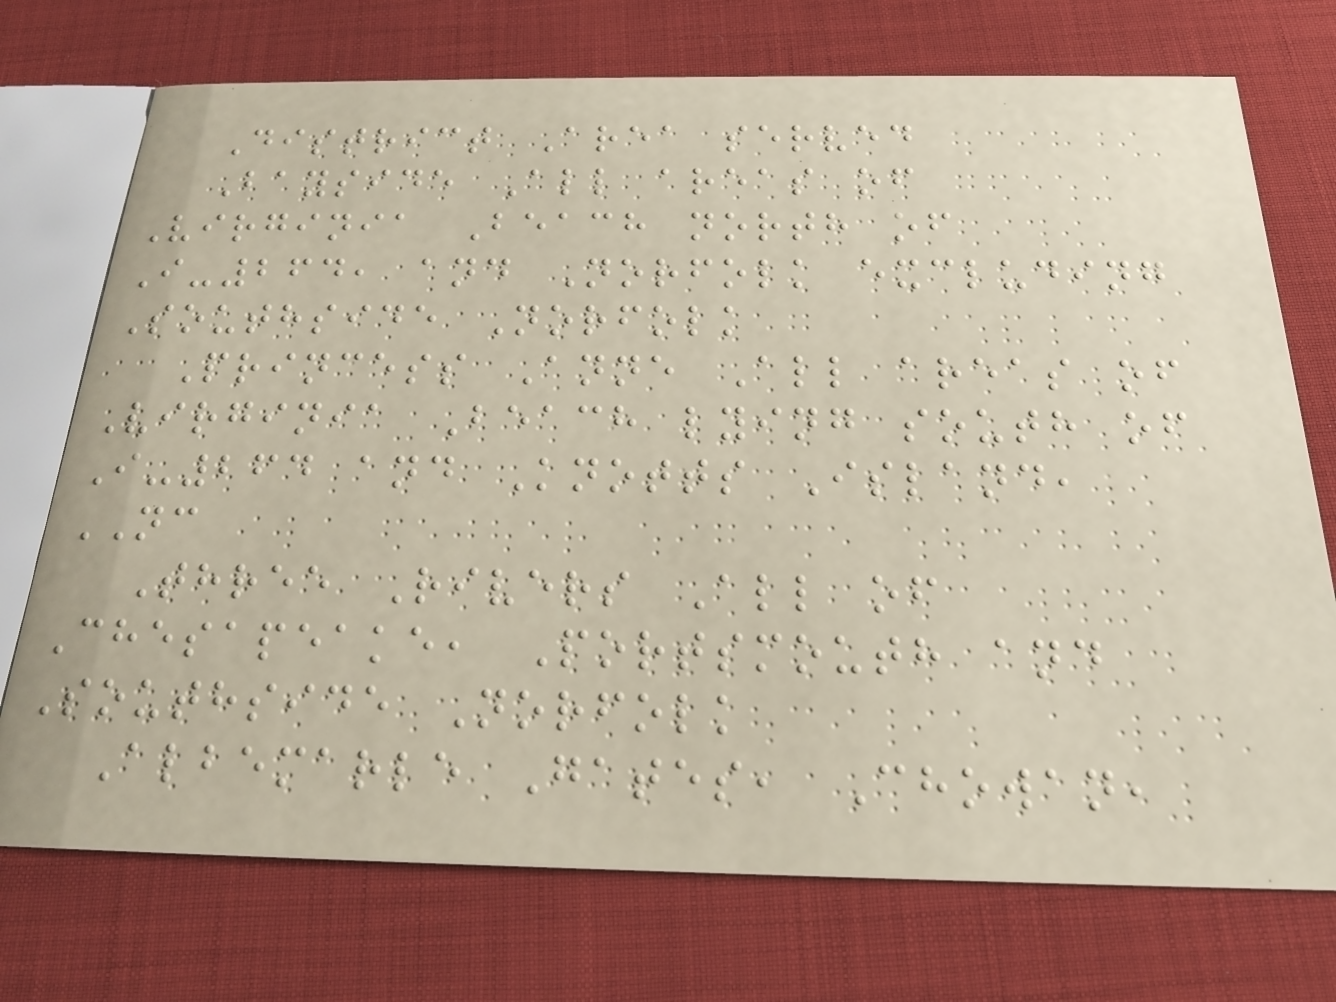District Area served
Bayside All areas of
Virginia Beach north of
I-264, and Norfolk excluding
Southside Norfolk
Princess Anne All areas of
Virginia Beach lying south of
I-264 and Knotts Island,
NC
Three Rivers All of
Chesapeake, Portsmouth and
Southside Norfolk
Albemarle Gates, Chowan,
